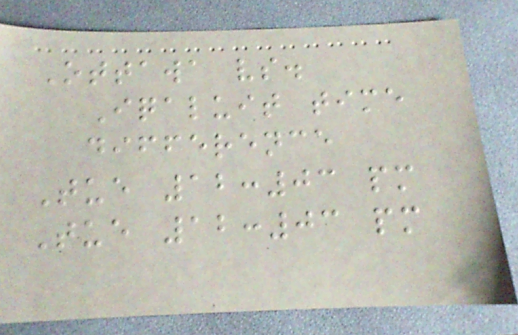Ottawa vs.
Iqaluit time
difference
Tue 12:03 pm
Tue 12:03 pm
